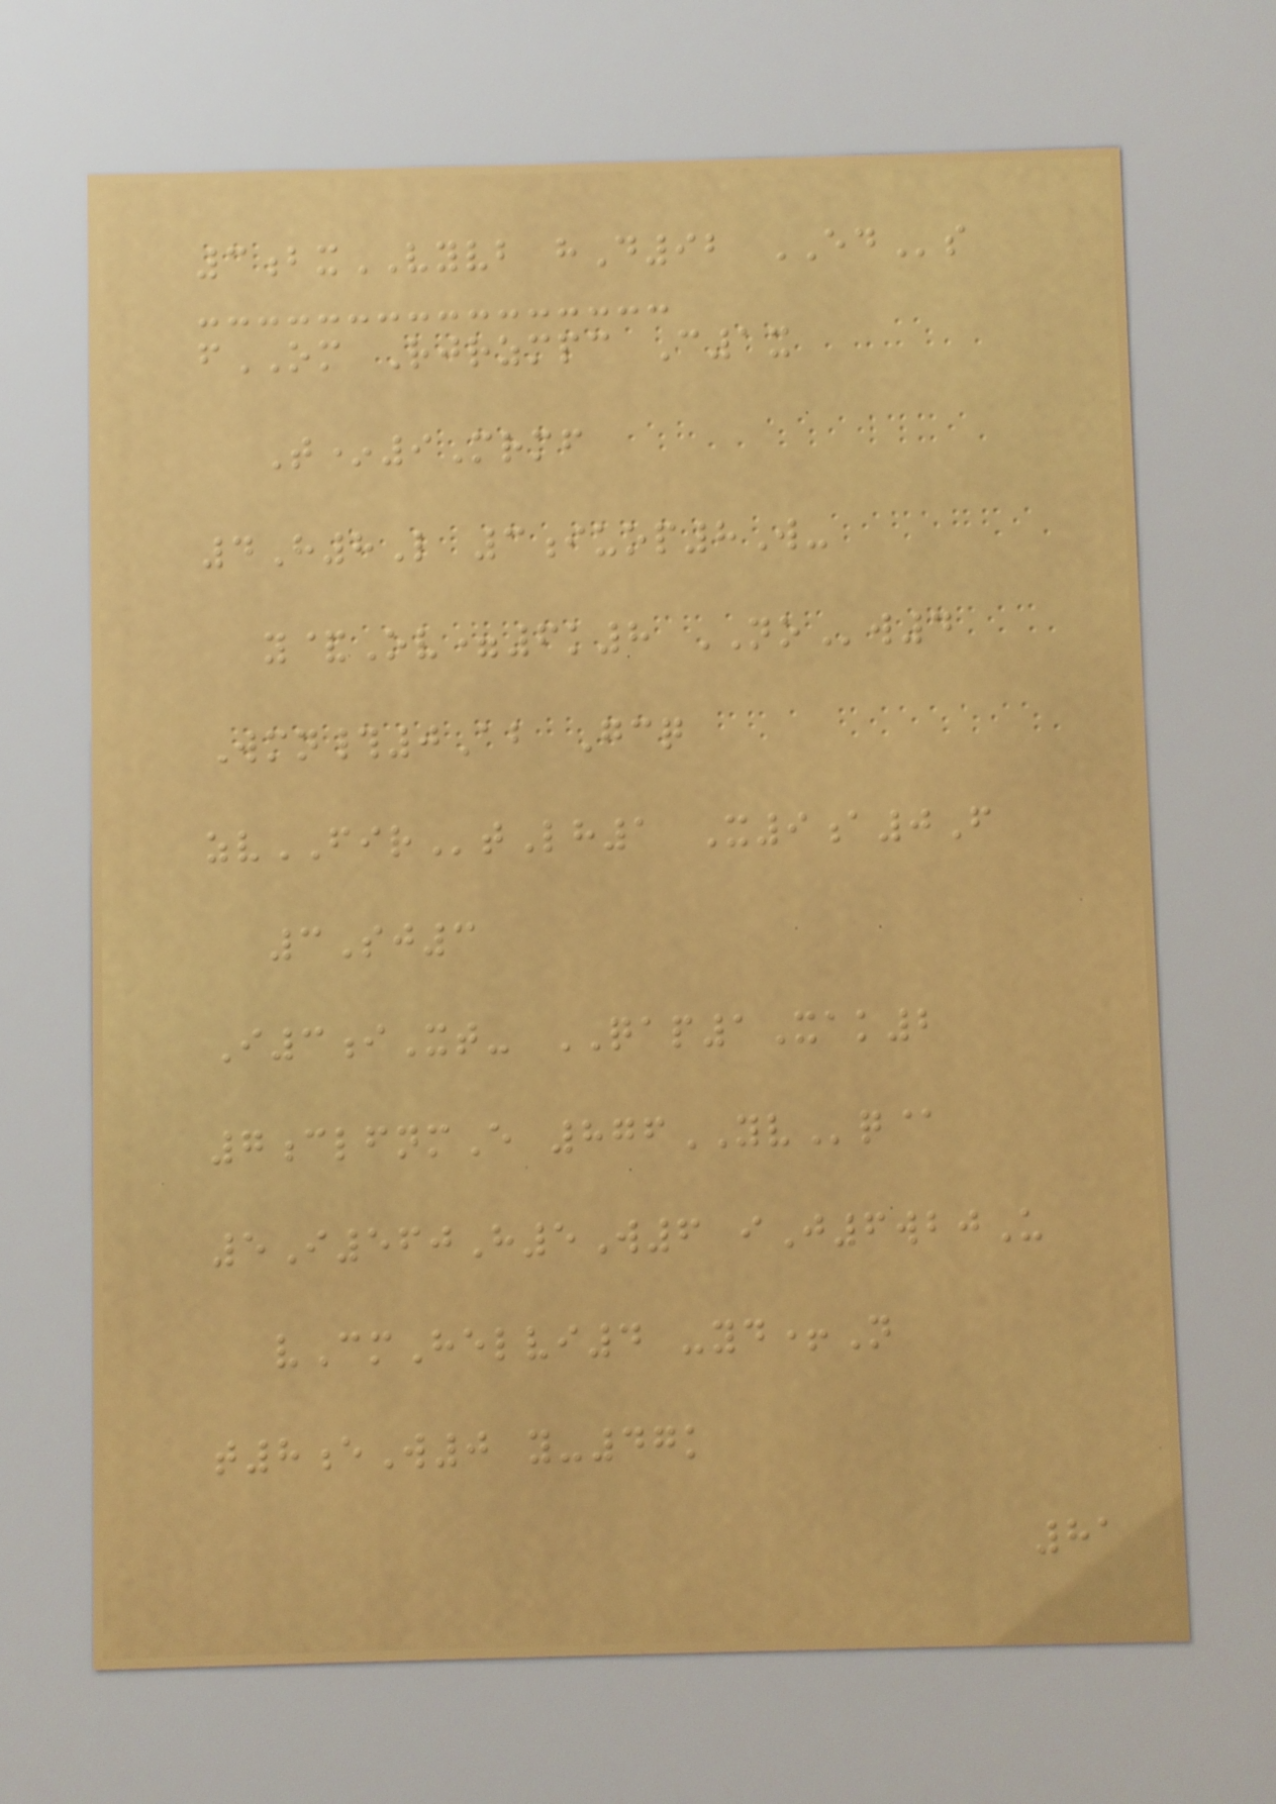3bxVYVB hD92 EDs
fOM Rjrzmpc C1x
T*9Mrmf
4H8L 3iuop8W-
y&Ov=6k8 NOw4
Wmn#0Ab Gcq
zvFIRtLh1 X9a0F
3Sj3
I3iXt- QAP1Xak2
7clfnmE 876YVq@
5I560H5W6 iJ6wbjU
vCmHelvi4 -yd+N
t8eW0 y-47k
81
